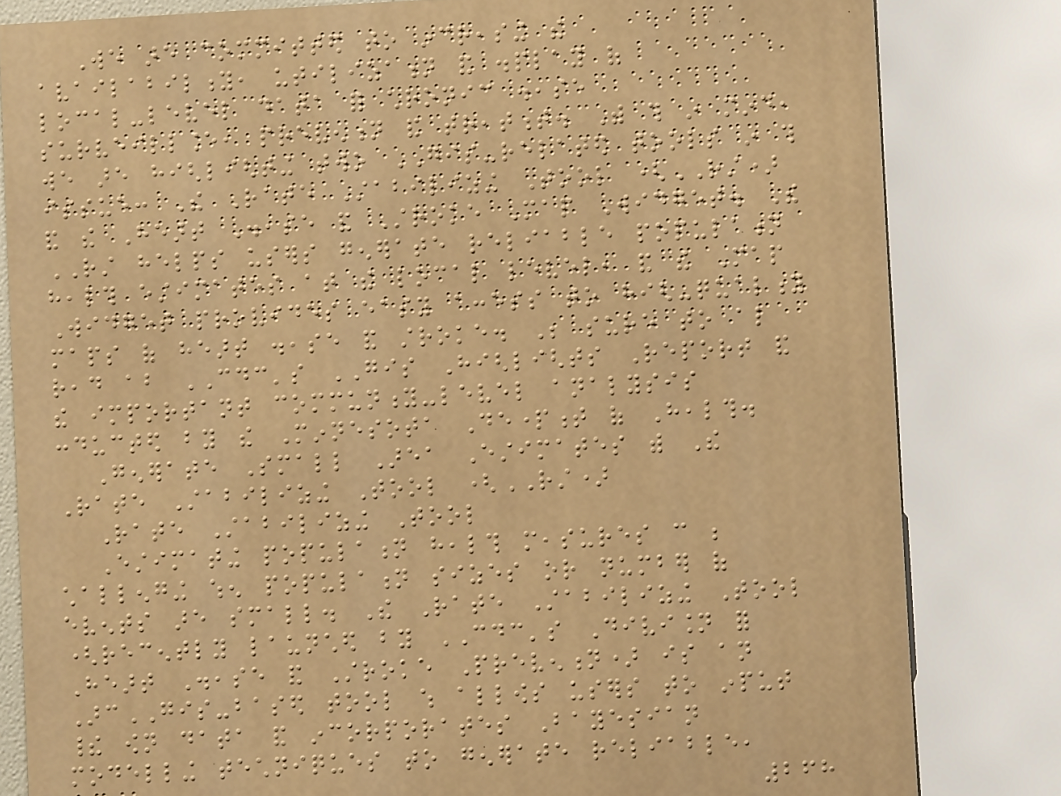We are committed to increasing the
availability, utilization and display of
local-level data for chronic disease
surveillance, prevention and treatment. With this in mind,
we are highlighting two GIS-related tools in this
issue: The Rate Stabilizing Tool (RST)
and the Heart Disease and Stroke Map Widget. The
RST helps users generate reliable population
health estimates at the local level, and the Map
Widget provides easy access to high-quality
maps of heart disease and stroke. Be sure to also
read about CDC's GIS Highlights Report and
the important community-level analysis
conducted by the Minnesota Department of Health.
Generate Small Area Estimates with The
Rate Stabilizing Tool (RST)
Rate Stabilizing Tool
Estimating population health measures can be
challenging when population sizes or number of
events are small. The Rate Stabilizing Tool
(recently launched by CDC's Division for
Heart Disease and Stroke Prevention) is an
ArcGIS-based tool which allows users to input
their own data and incorporates Bayesian
modelling techniques to generate reliable,
268
